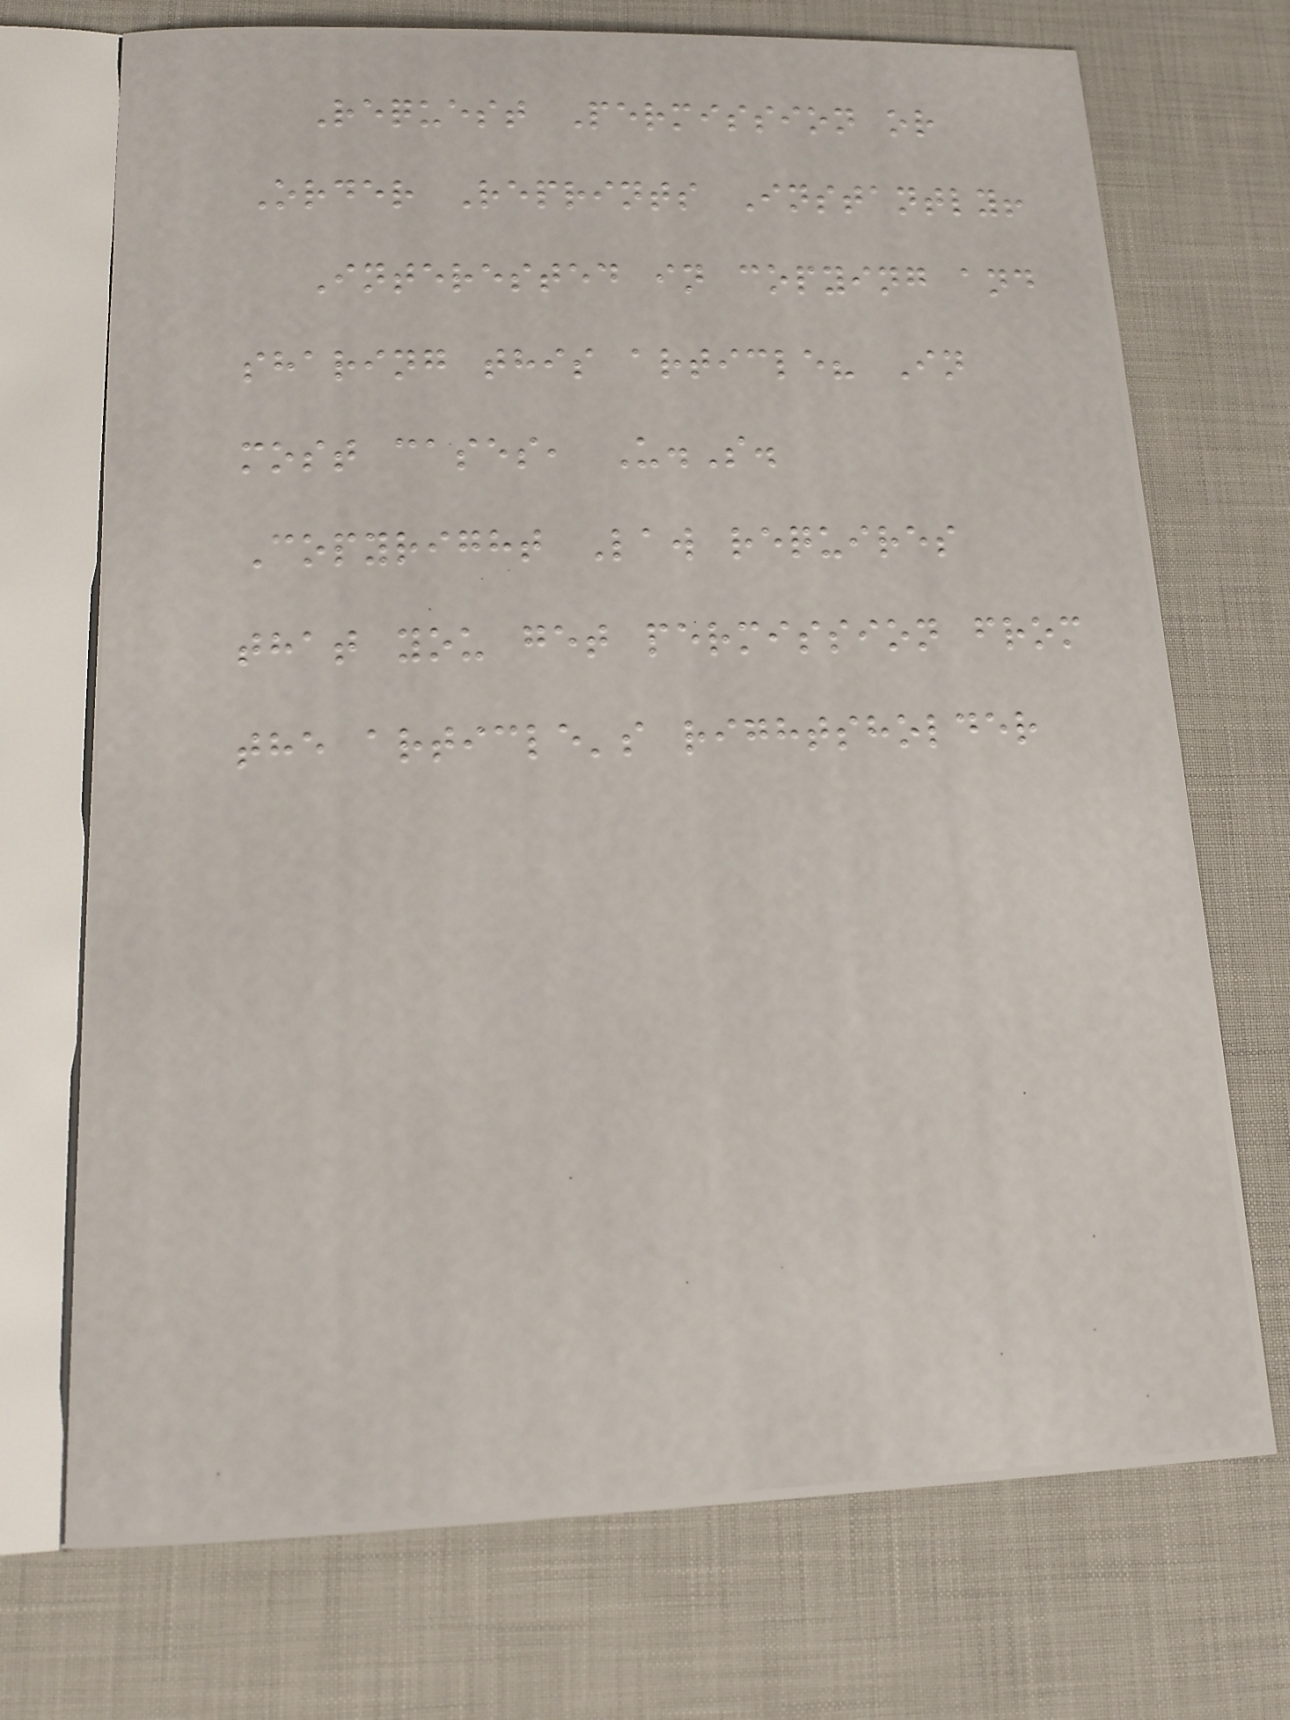Request Permission or
Order Reprints Instantly!
Interested in copying and
sharing this article? In
most cases, U.S.
Copyright Law requires
that you get permission from
the article's rightsholder
